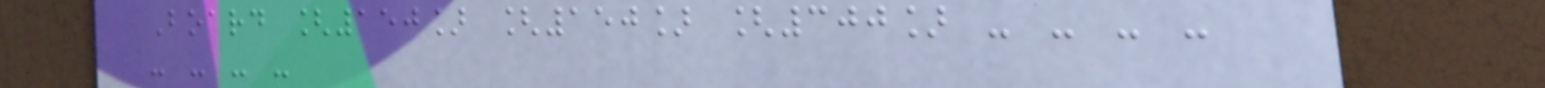Board [150] [150] [300] - - - -
- - - -
